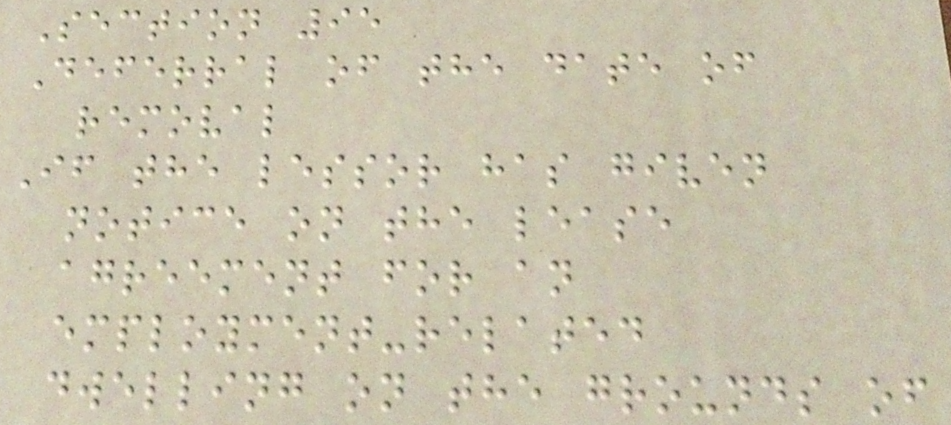Section 95
Deferral of the date of
removal
If the lessor has given
notice on the lease
agreement for an
employment-related
dwelling on the grounds of
